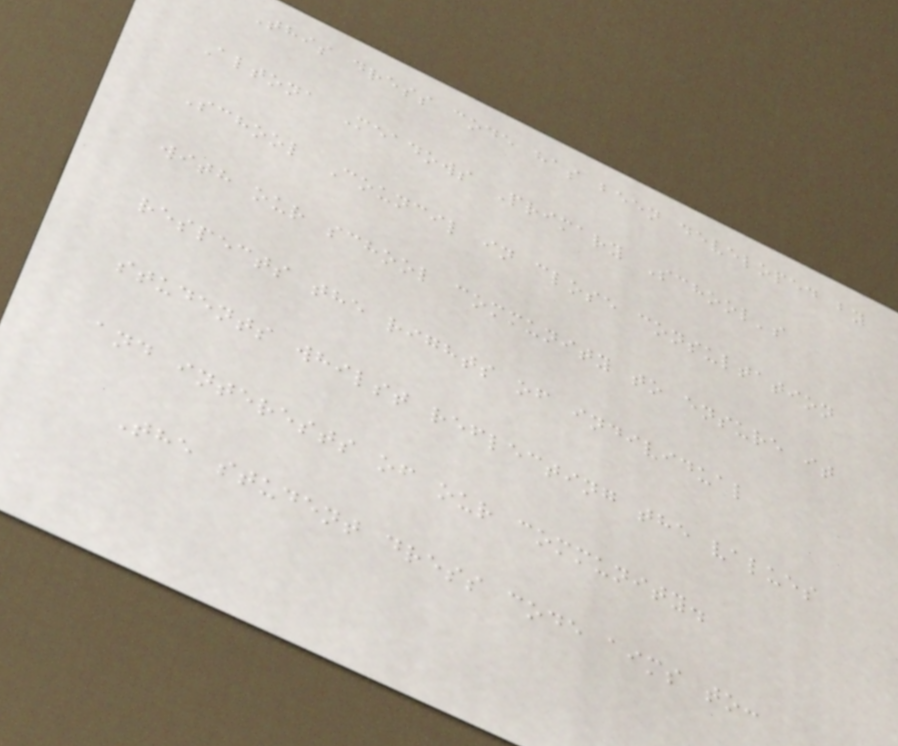This dress code has been developed by
Altona Meadows Primary School's
School Council in close consultation
with our school community to ensure it
respects the rights of individual
students whilst reflecting the values
and interests of our community.
The student dress code aims to:
